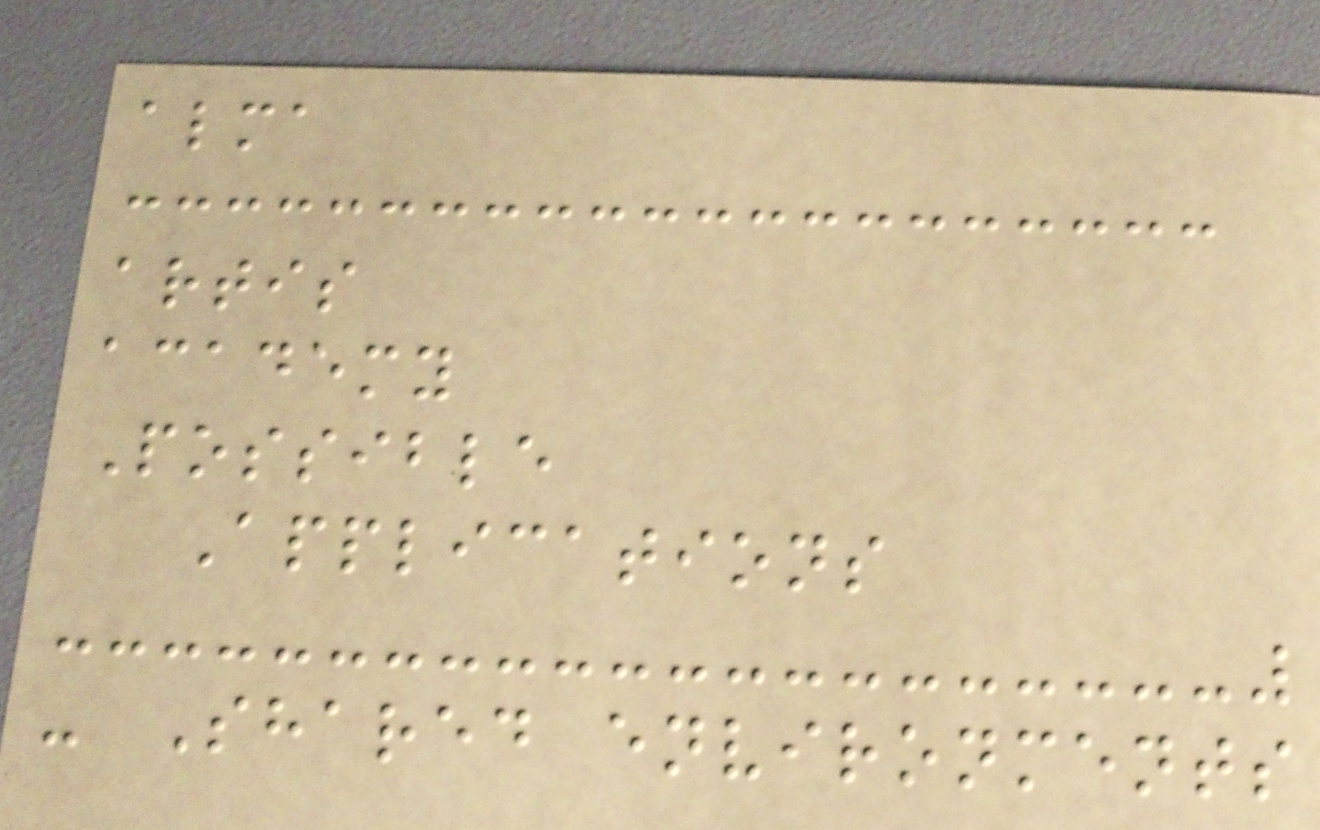alma
artis
academy
Possible
Applications
- Shared environments
